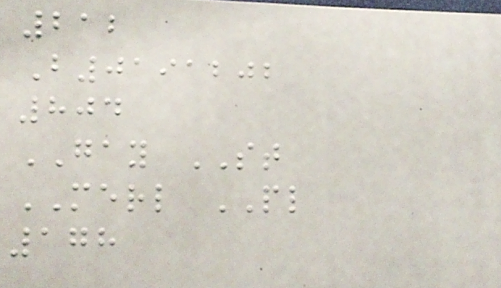212
B0191202
804
GAY ST
MERL PL
178
